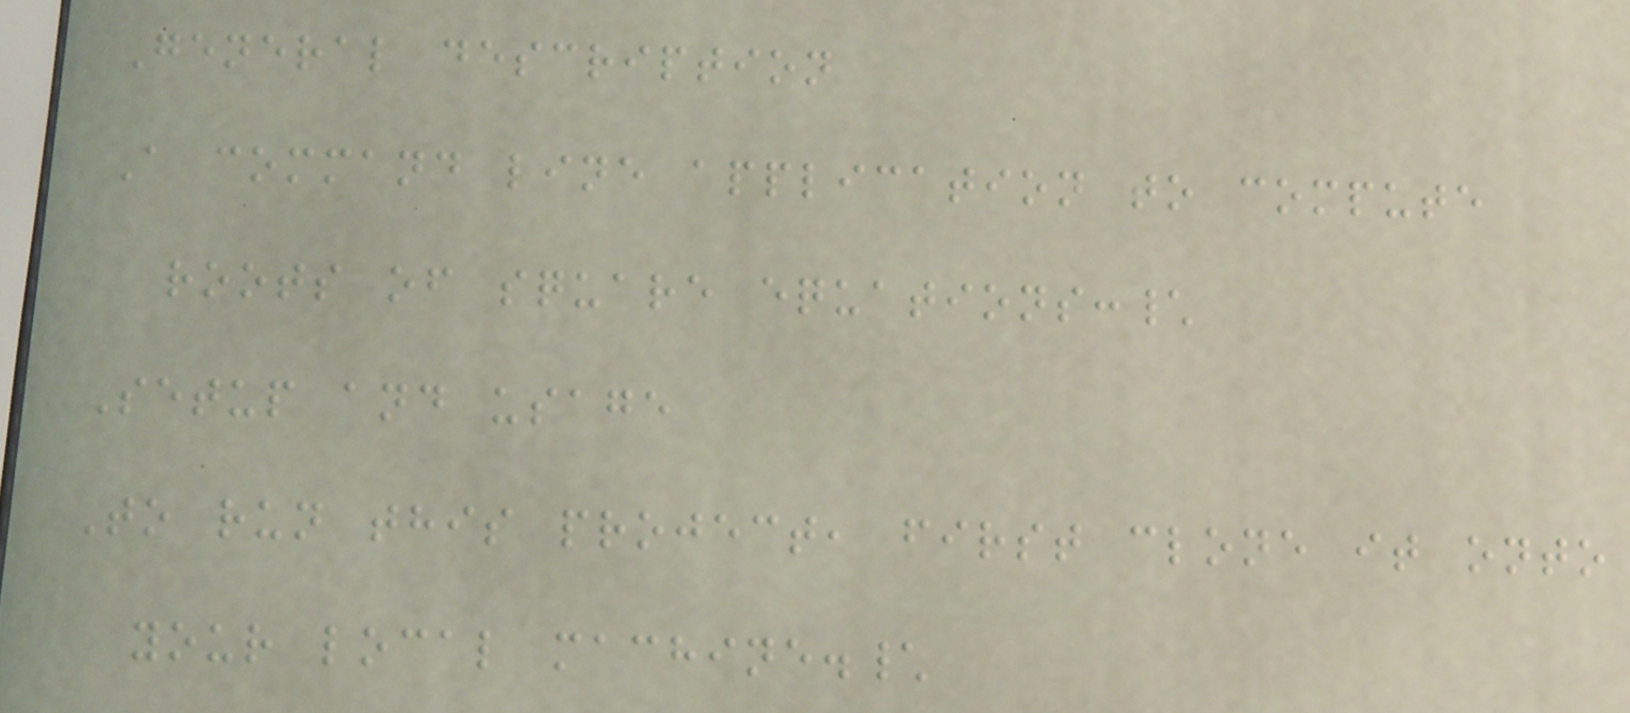General description
A command line application to compute
roots of square equations:\
Setup and usage
To run this project, first clone it onto
your local machine.\
